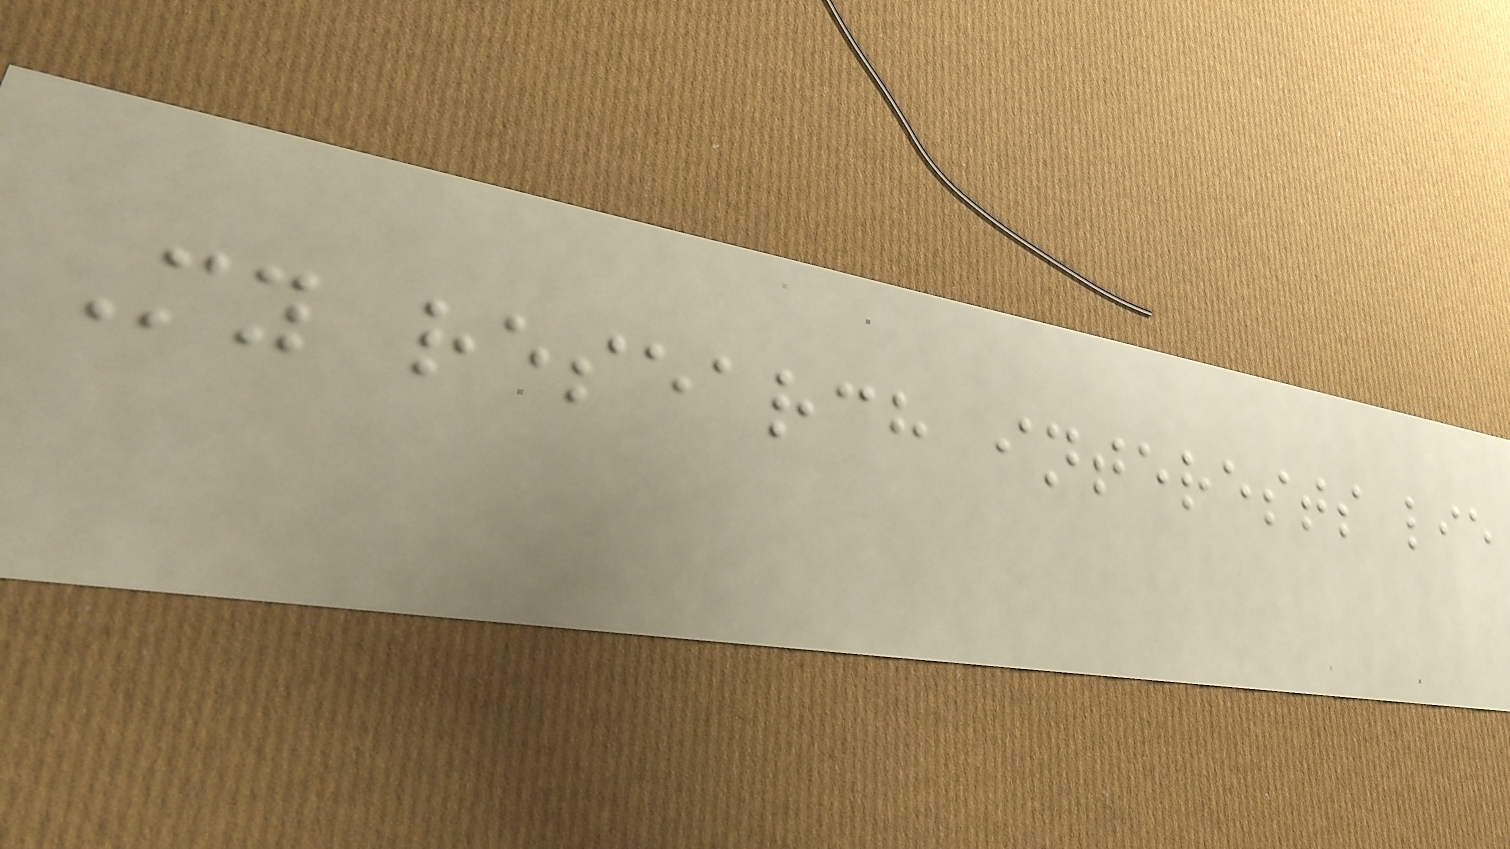My research interests lie
